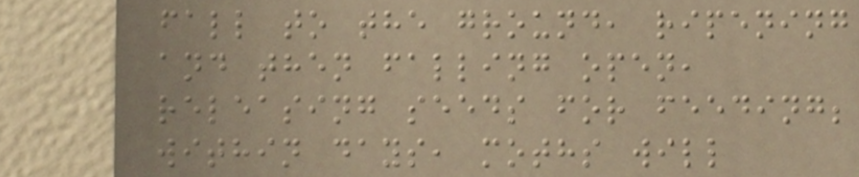fall to the ground, ripening
and then falling open,
releasing seeds for feeding;
within days, moths will
